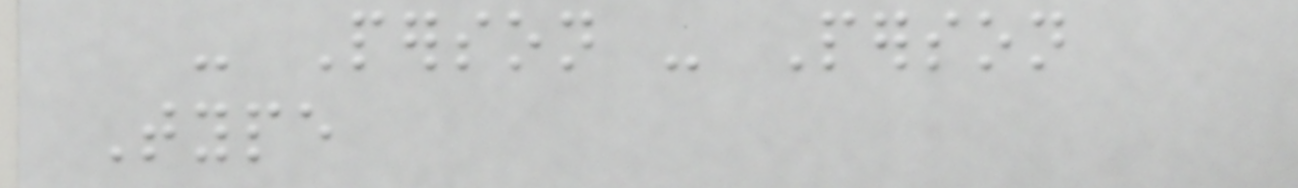- Person - Person
Type
